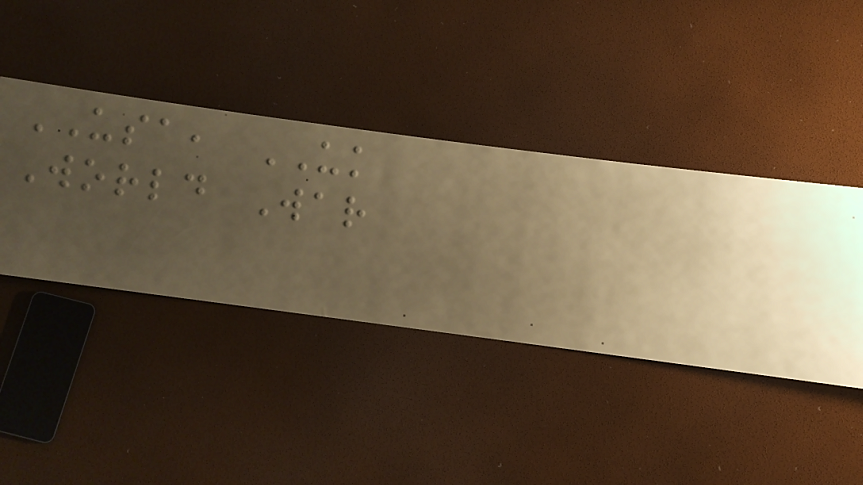USA, UK
World War
